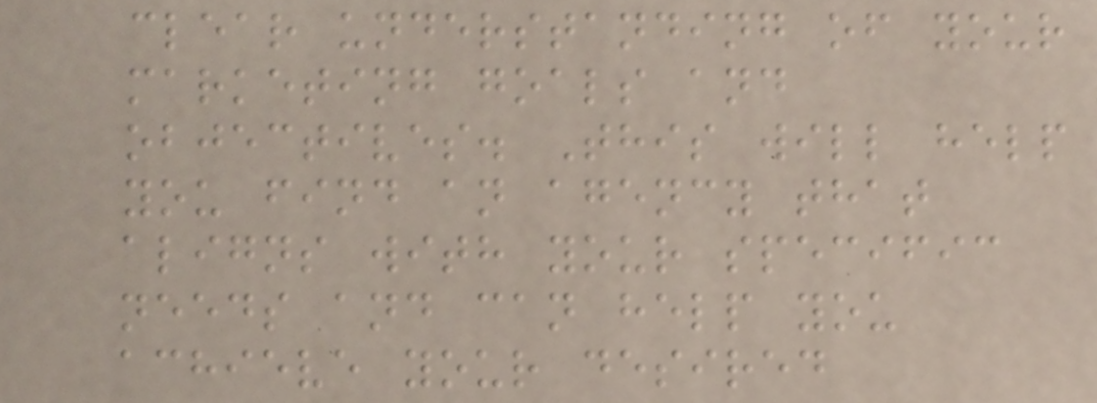clear understanding of your
marketing goals and
objectives. This will help
you find an agency that
aligns with your specific
needs and can help you
achieve your desired
